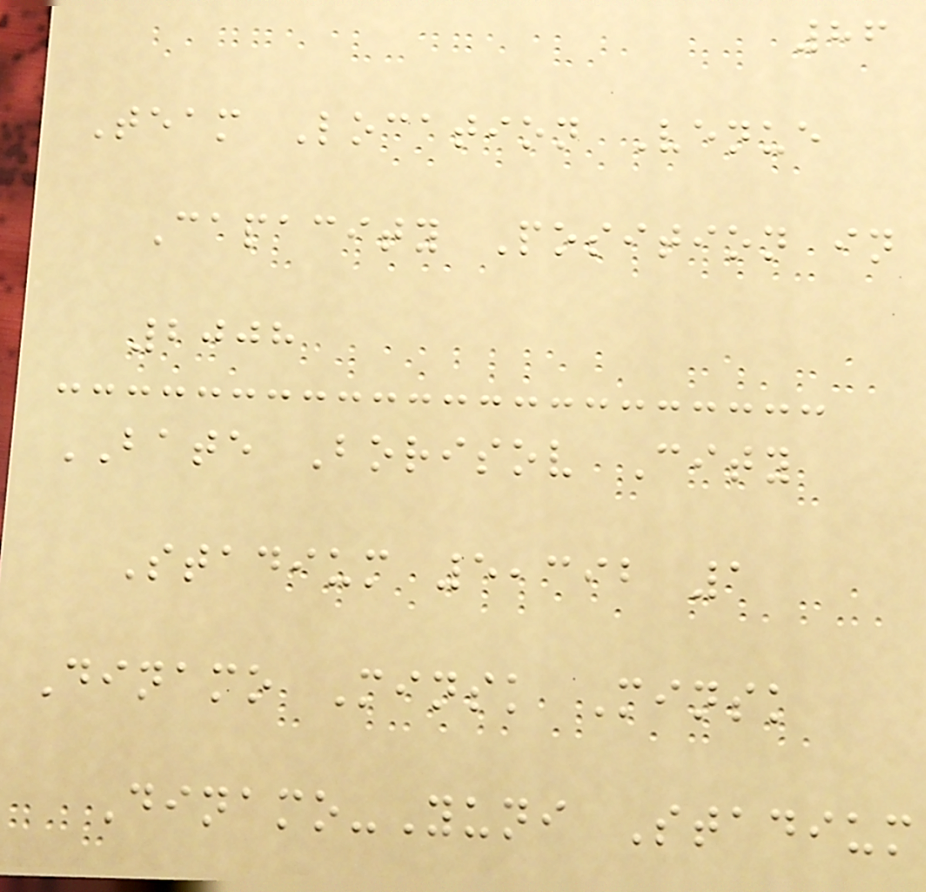86
Team Location Venue
Capacity Position in
2008
BATE Borisov City
Stadium 5,392 1
Dinamo Minsk Minsk
Dinamo-Yuni Stadium
